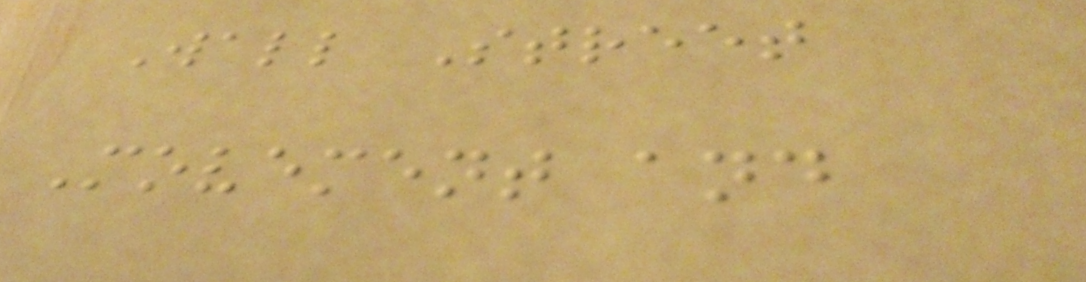Wall Street
Movement and
